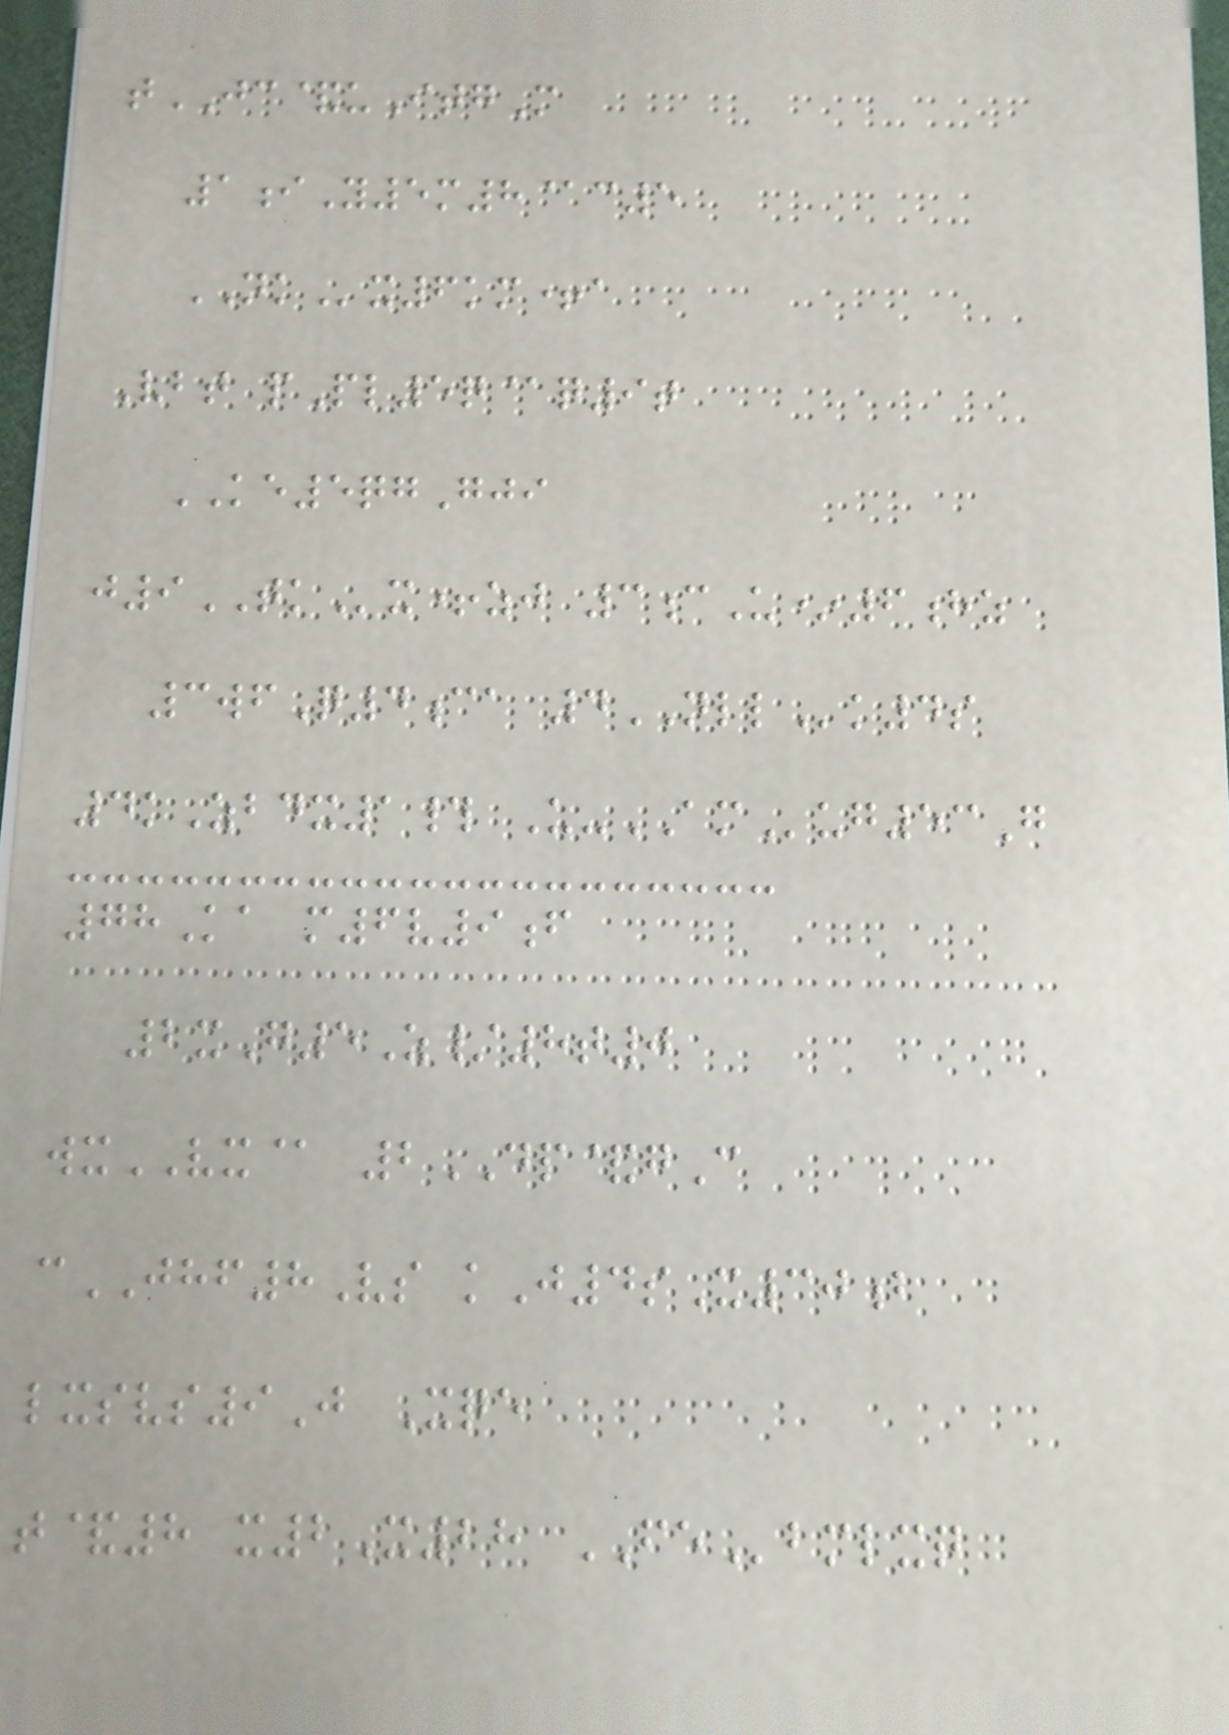tJC&uItgM
1iY5m8@c5
NKx6km+a
Vbt pPl5q@q9t
KE5qgGji
j9TKx+zj 3cU*6hz
3wfQ4ca 4NLLk4s
4kZbdx1# U-AMug53G
78Ka m6v9f
2xG5Z/8t0
wxVX@ 2DP&gC
cJHF8Vs kJ4sX30b
lxsvs9J Xqe
t&8 x2X28 FEbmlxq
